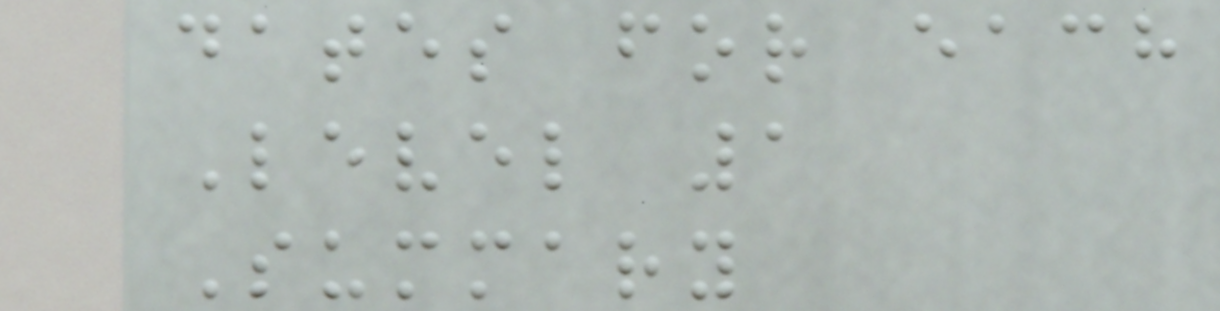dates for each
Level 1
Summary
